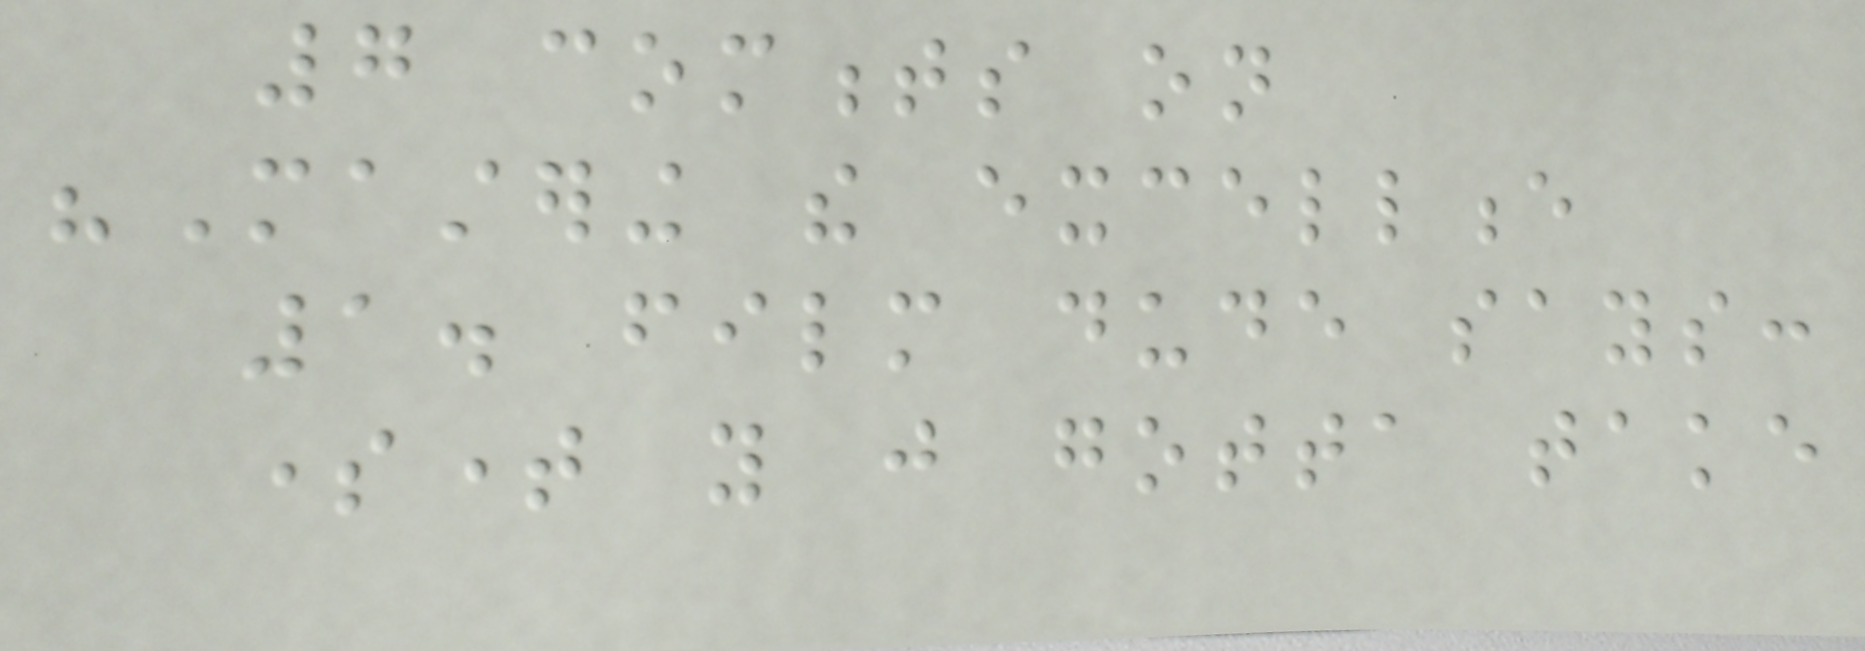7 comments on
"Mastering the excellence
1. film dude says:
sometime you just gotta take
